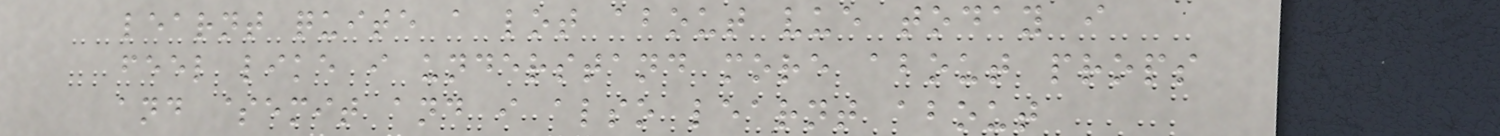learnt quite a lot about vue today i
feel like i understand more about props
and $emit and i also learnt about
